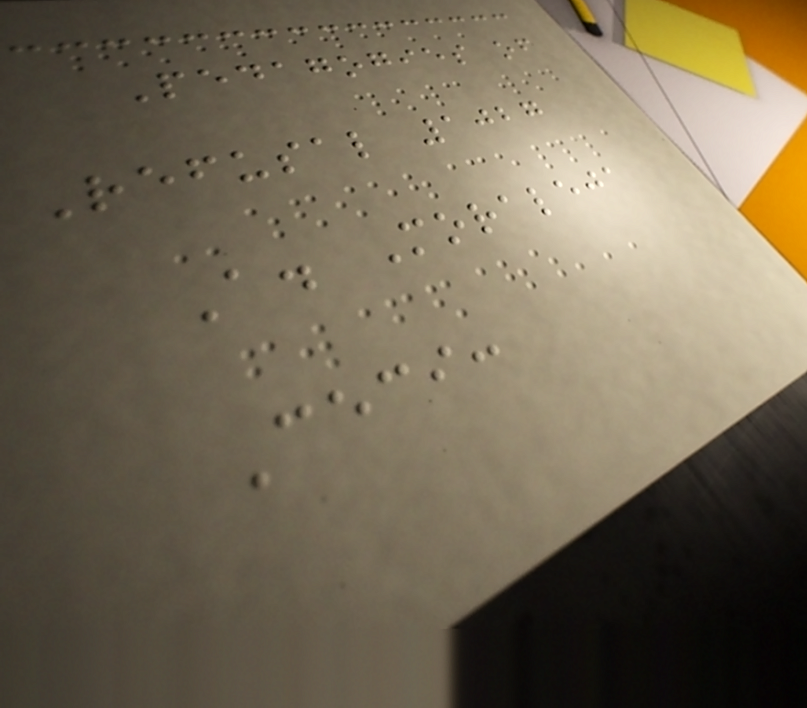Pedagogies of
Refusal 1027
A. Moraleja
Ceci:
